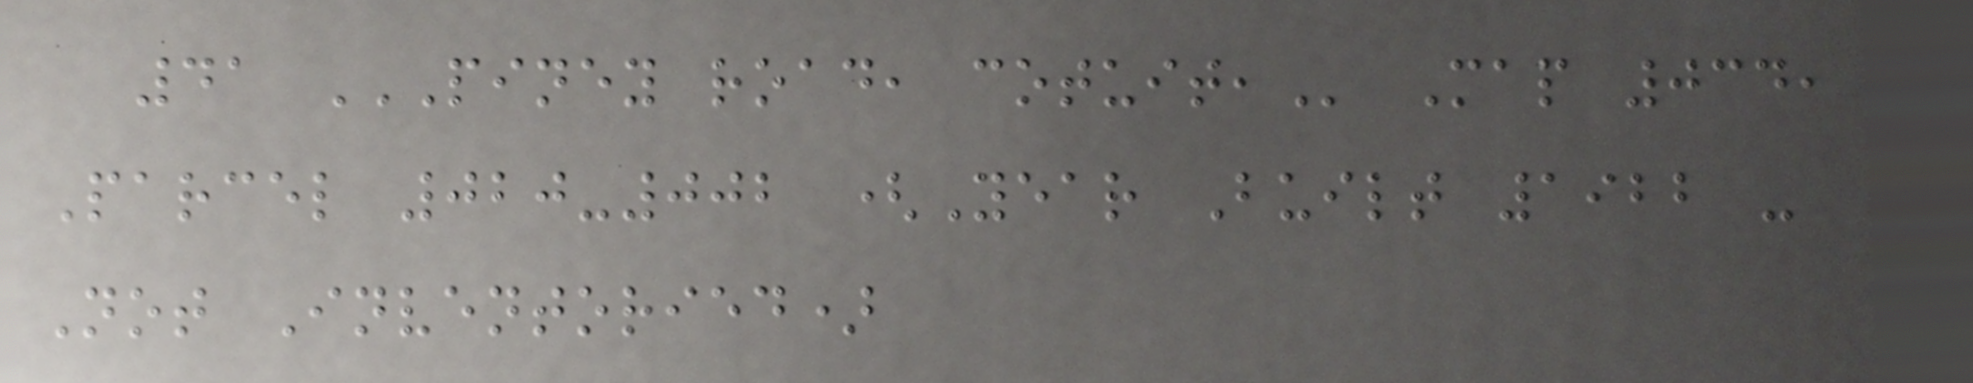41 PINEY ROAD, COTUIT, Map 034,
Parcel 020-002 (Year Built 1922 -
Not Inventoried)
